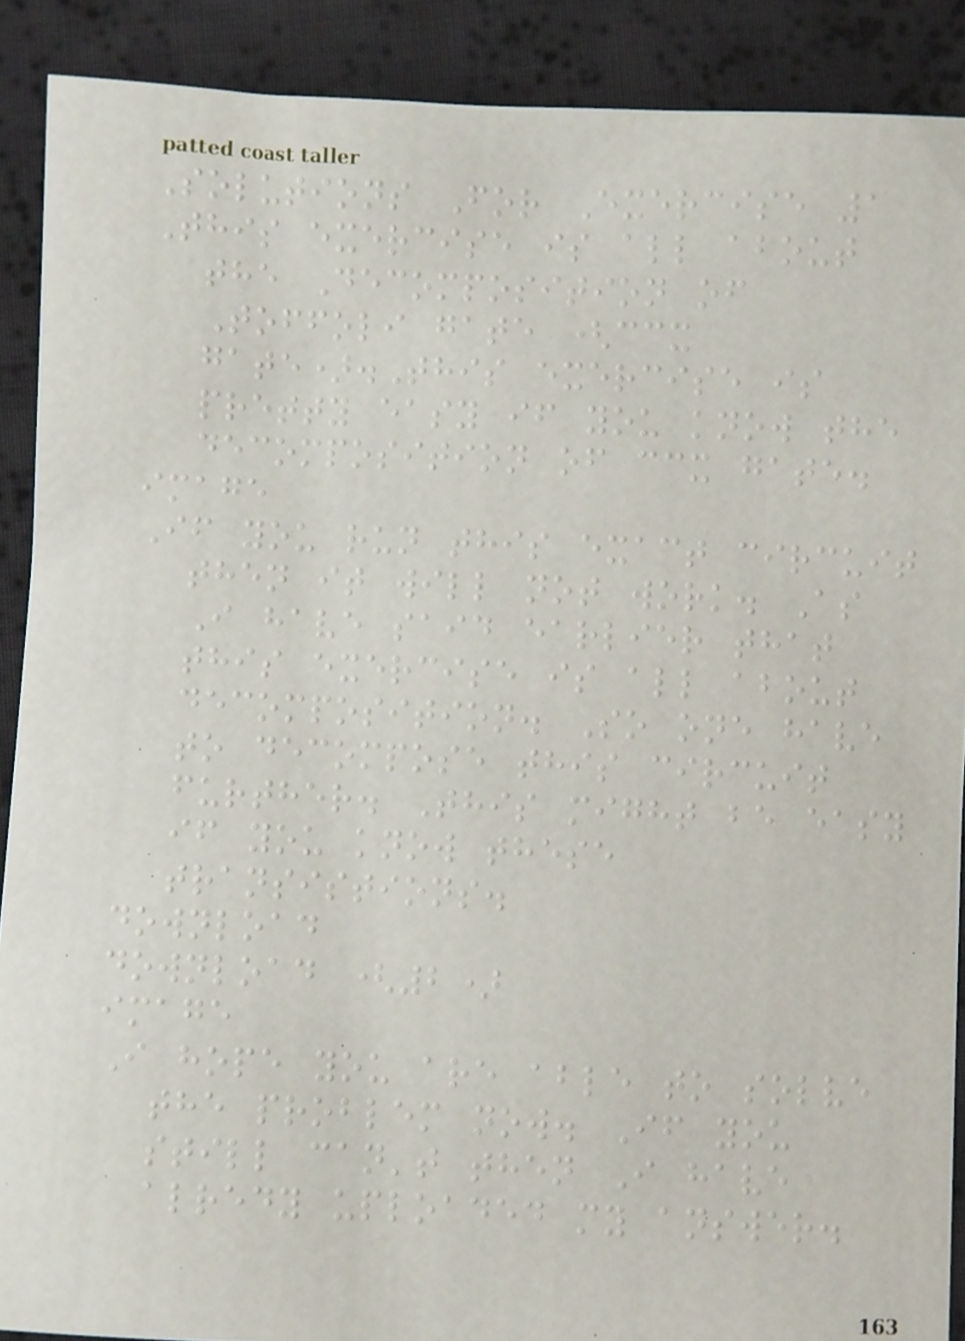Solutions For Exercise 1
This exercise is all about
the Decomposition of
Toffoli gate (ccx
gate).This exercise is
pretty easy if you know the
decomposition of ccx gate.
image
If you run this exact circuit
then it will not work. As
I have said earlier that
this exercise is all about
decomposition. So one have
to decompose this circuit
further. This might be easy
if you know these
transistions.
download
download (2)
image
I hope you are able to solve
the problem now. If you
still can't then I have
alredy uploaded my answer.
